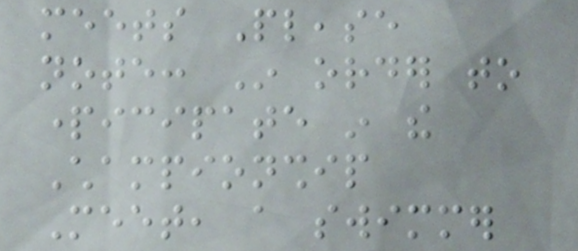meets Please
note: In order to
participate in the
Championship
Meet, a swimmer
